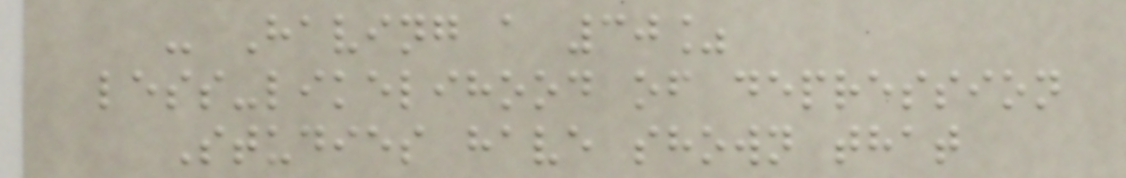- Having a 30%
less-likelihood of depression
Studies have shown that
